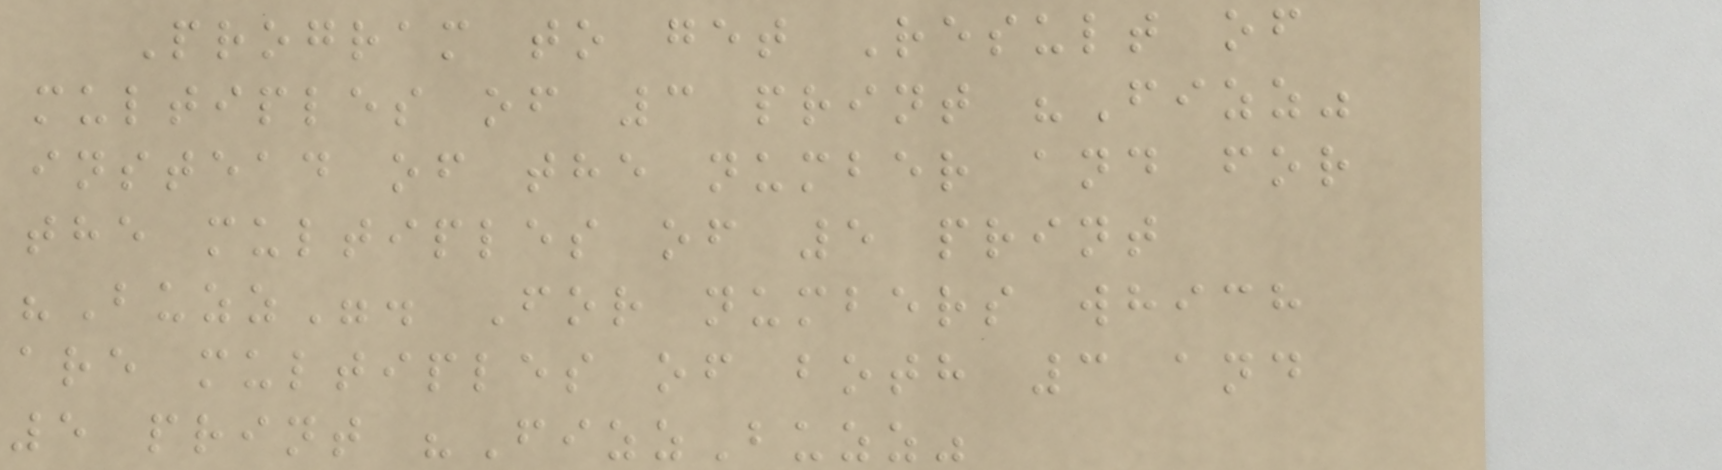Program to get Result of
multiples of 3 print "Fizz"
instead of the number and for
the multiples of 5 print
"Buzz". For numbers which
are multiples of both 3 and
5 print "FizzBuzz"
